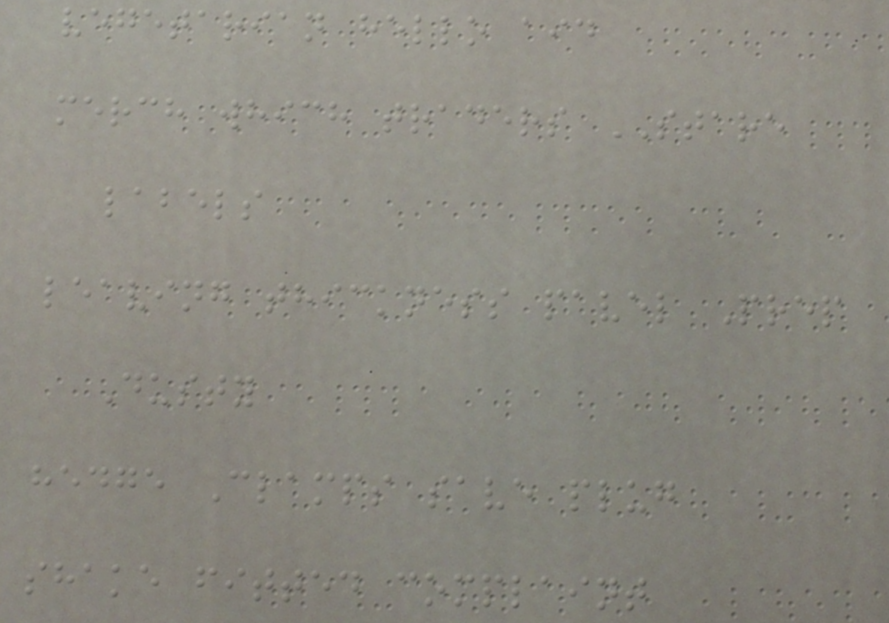vegetarian hello aid
merch which traders STARE
labels
leaving thickness pavel Prep
Dusty
hedge Clamps save plug
shake fitted complaint
